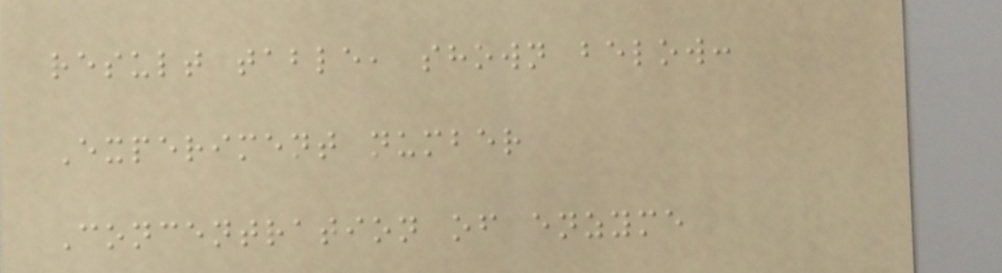result table, shown below:
Experiment number
Concentration of enzyme
